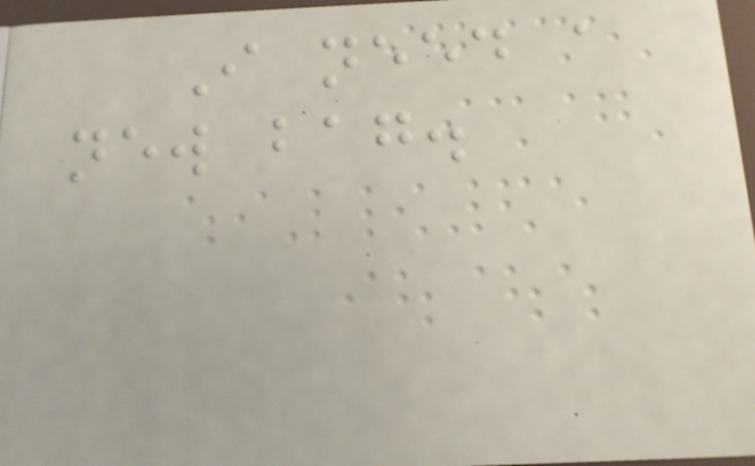I need a
new bag.
